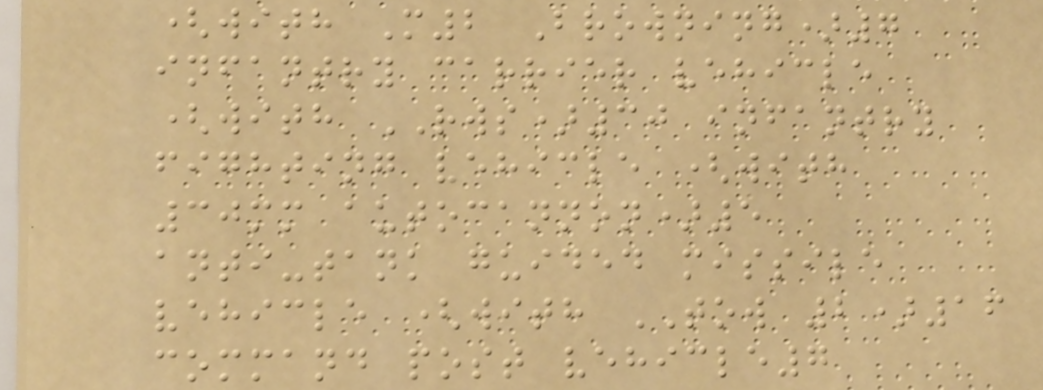(with M2 Browning)7
infantry carrier vehicle
(with RWS)30 infantry
fighting vehicle (with
30mm autocannon)5
anti-tank guided missile
vehicle (with TOW 2)16
command post vehicle7
